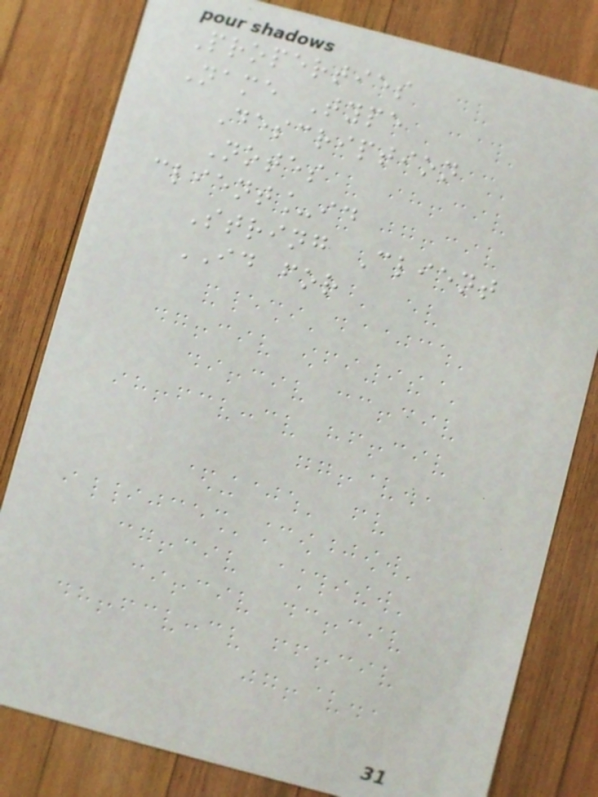Properties
Name Type
Description
Notes
client_id
String Client
ID for
